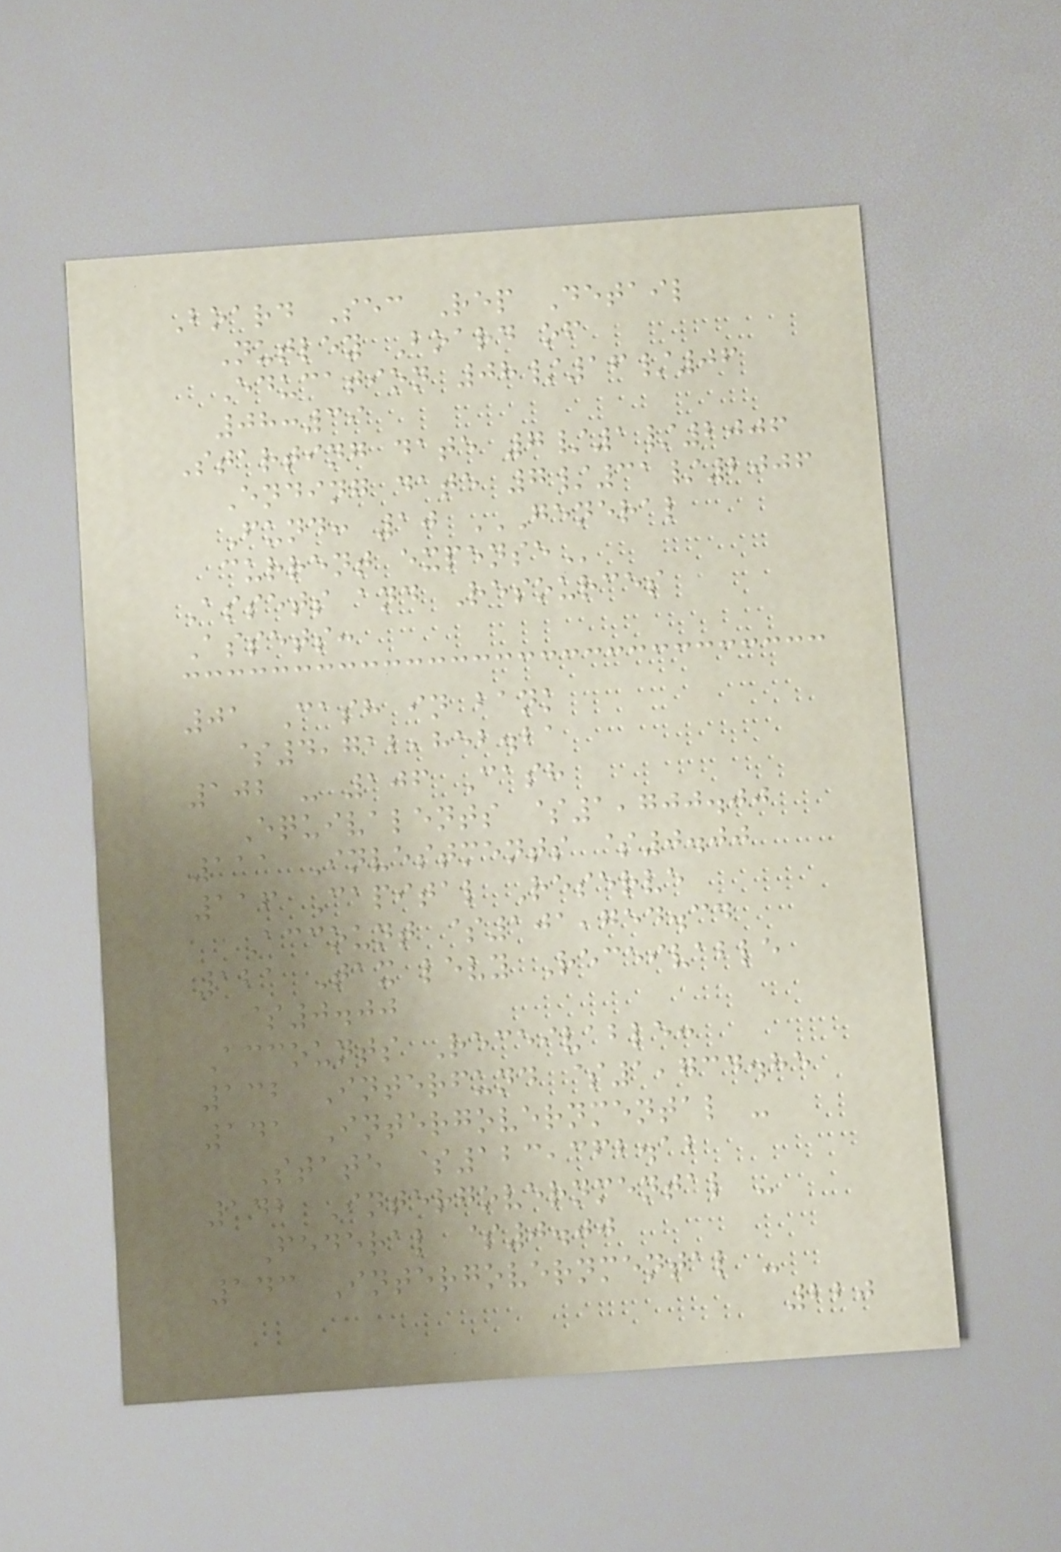Board Sec Rep Detail
Nutley Board of
Education 08/16/06
08:39
Starting date 7/1/2006
Ending date 7/31/2006
Fund: 10 GENERAL
CURRENT EXPENSE
Assets and Resources
Assets:
01 Cash in bank
$4,712,852.21
102 - 106 Cash
Equivalents $1,700.00
111 Investments $0.00
116 Capital Reserve
Account $101,754.34
121 Tax levy Receivable
$0.00
Accounts Receivable:
132 Interfund $1,734.85
141 Intergovernmental -
State $123,362.12
142 Intergovernmental -
Federal $0.00
143 Intergovernmental -
220
